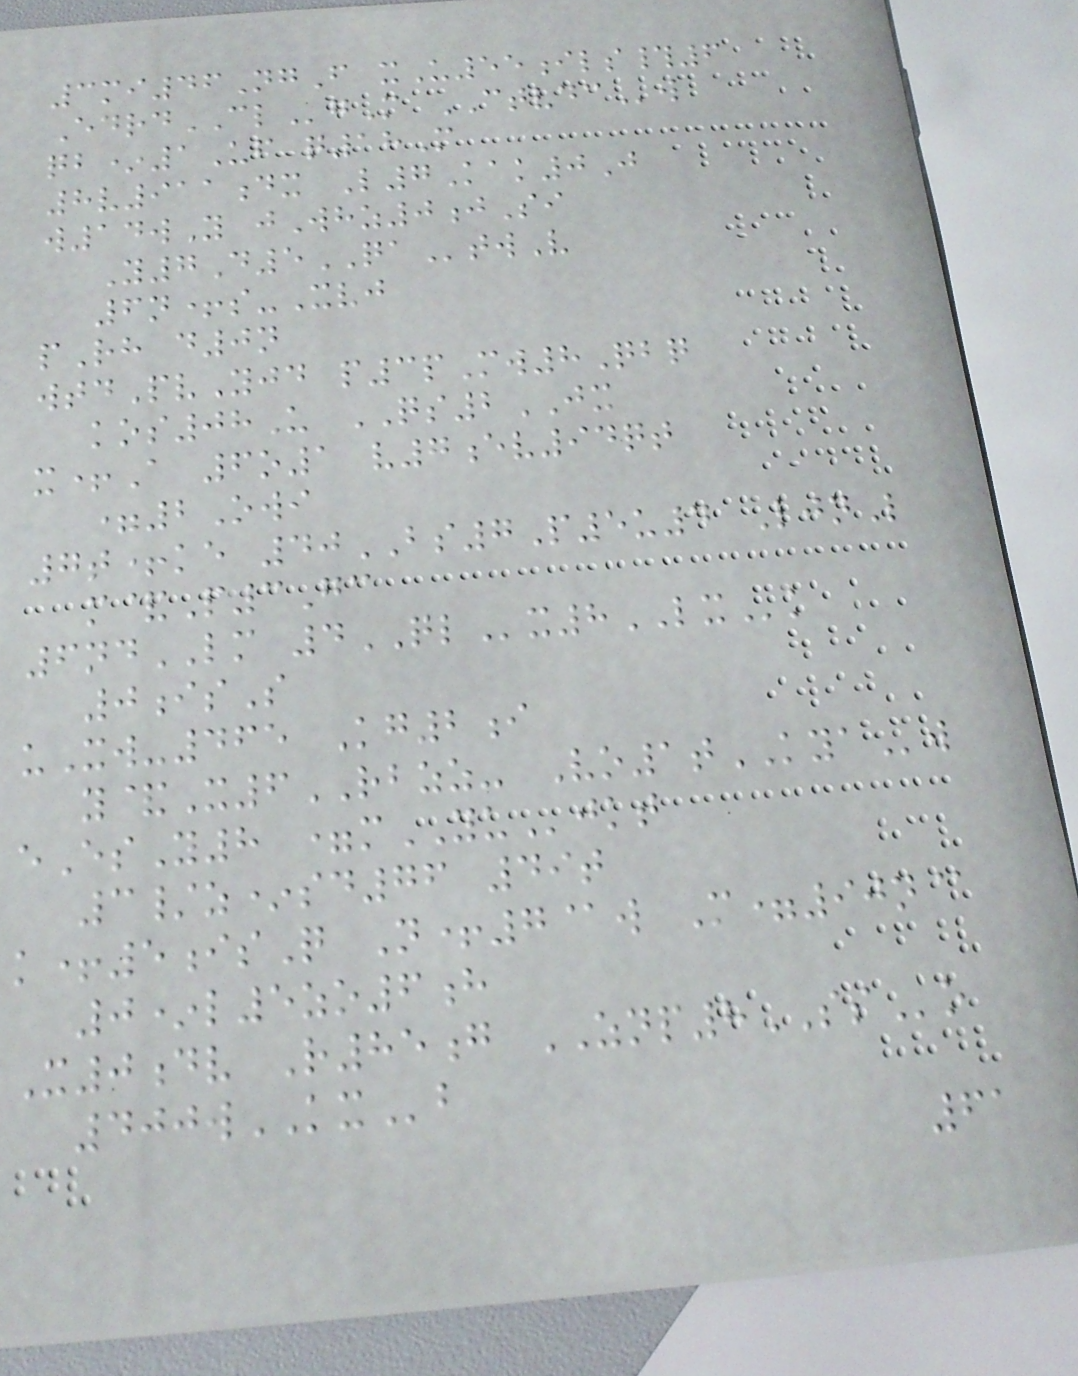3mi46NgF xU55ils#6
EdrdCLgM CTVDCw
qb*1Uf q18M
8v911dx L7Kak0J
w14wY jWhz0jSi
Y7D5QAtwV
6n+s-Xvj
pRh d0n
wtdPvYjd p3pMw8Qbq
kos08U QS2JX
x+A 6o1 v7ev94qt
=2Owi
7t+ke 40BS7P5u4 LjnL
m&P3Gc
6ndLM 4QLx8LXk
0isS
uXw-465 Kg2i
y&X6RBZZ- Vo1tKYAw
eEsY8 =mYUjkt
3/z*sd76 49t
k+5isQ N+7@w M=90n@
0*l5zo6h
X0dv R85g ZNP8SSo
400wKXb
61
